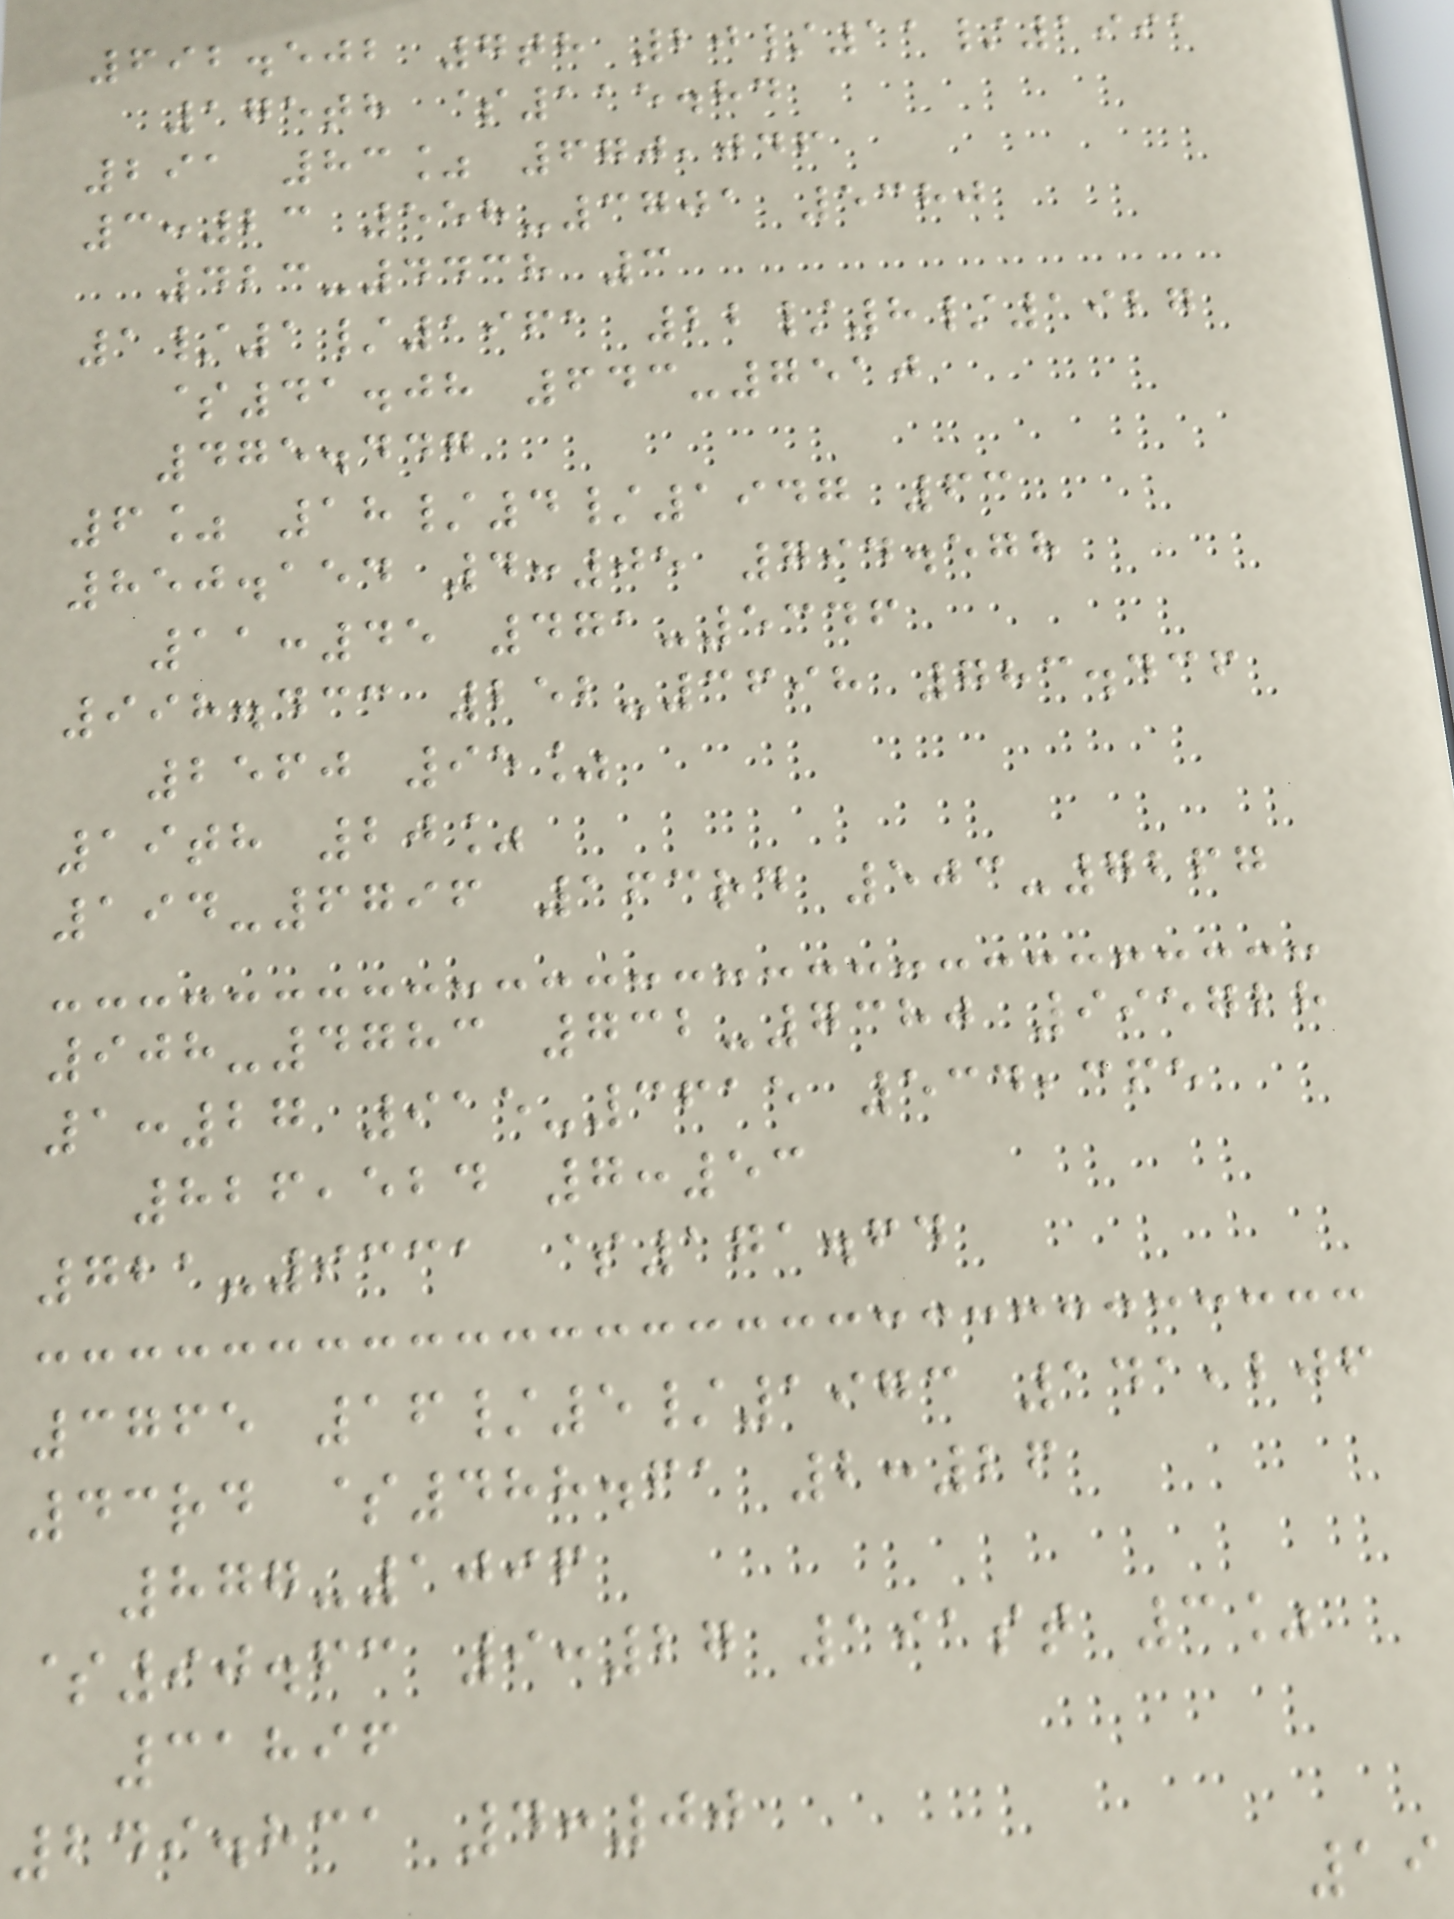692.502 7th 20/11/1991
175th $115.84
291 83% 670,046
3:23 558-3701 5380
423-4438 3
1/1/1961 22/8/1927
$41.08 643-7510
475.447
6% 18/4/1947 63
850.154 4:05 794.578
11:45 471-5346
998.433 252-3698 783.436
2560 95%
19th 20%
194-6796 163rd 503-7267
908-4783 732-7380 995728
1:27 915-3615 534,365
826,524 7:53
721-9331 $171.64
3765 16/5/1973 141,206
43rd $488.61 2:26
877-1096
$90.63 9:27 191st 3%
31896
249.831 4:00
19
